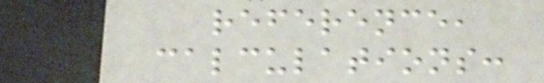reference,
calculations:
